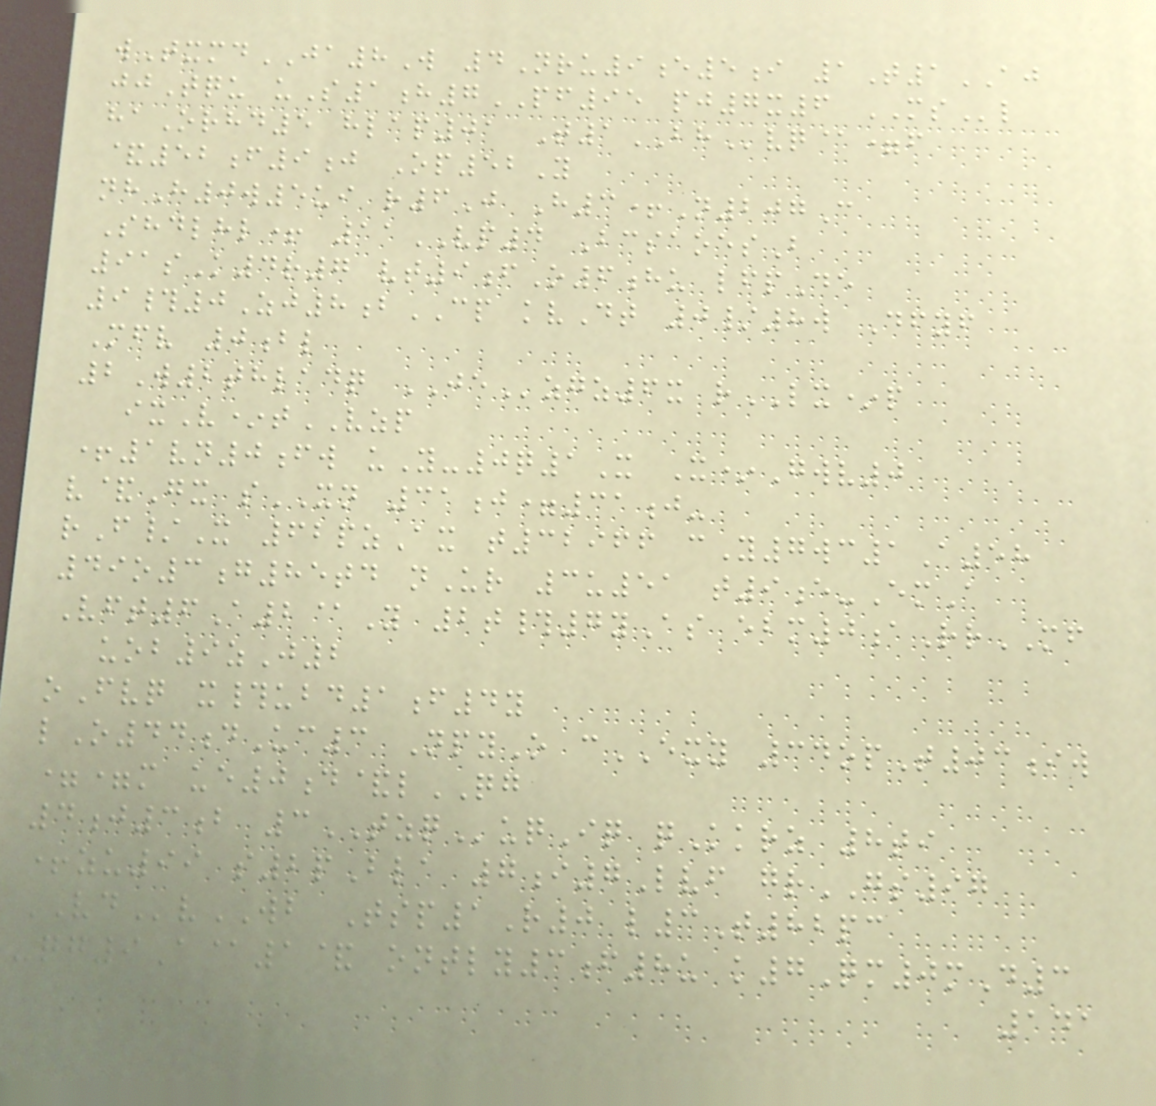wTxmdJA8W 4Nru9e5i 1T1AJ
jjTqu uS1h7PF95 pj7x6 MSl
haOrhd5 hlap01 T1BHvq@=f
&52f9j Op52Y
nhH0w5ui r6J H3+N207C
Shdlhl+ 11VP4 BcsaoesB
91sK4r7 vt9fO6hu lfpDe
9#0Zj8bCP kvDt 0/8w Dfyf
Mfv 0bl
2W2thladq JEzgz6x rLX*p
ixV*tVZP
+1vn0fw uY-0q1X X*Gwv0
v&Gx sXN 31j=31j-
rF/X 62pzAx t32966 cY7wc1A58
49o3g85td nUr 3u51 t9e-EmA
Vft6A2@Y 2t#7yAs ebm0aRrMF
uob9zJ2
oFvq x#ubd1f4y
lO44dUc3 NpyO cEXY 34opT03iw
==m ue0d&lQG
4j3b 3TZQuqIq qKkrz 8ti
+zu99 s2pBla 7i7Lvf grGS97
VDvWB Tsp1R0 l3T82pc
-qg9A@1& ontly3f8u k7Qm0mD3
141
